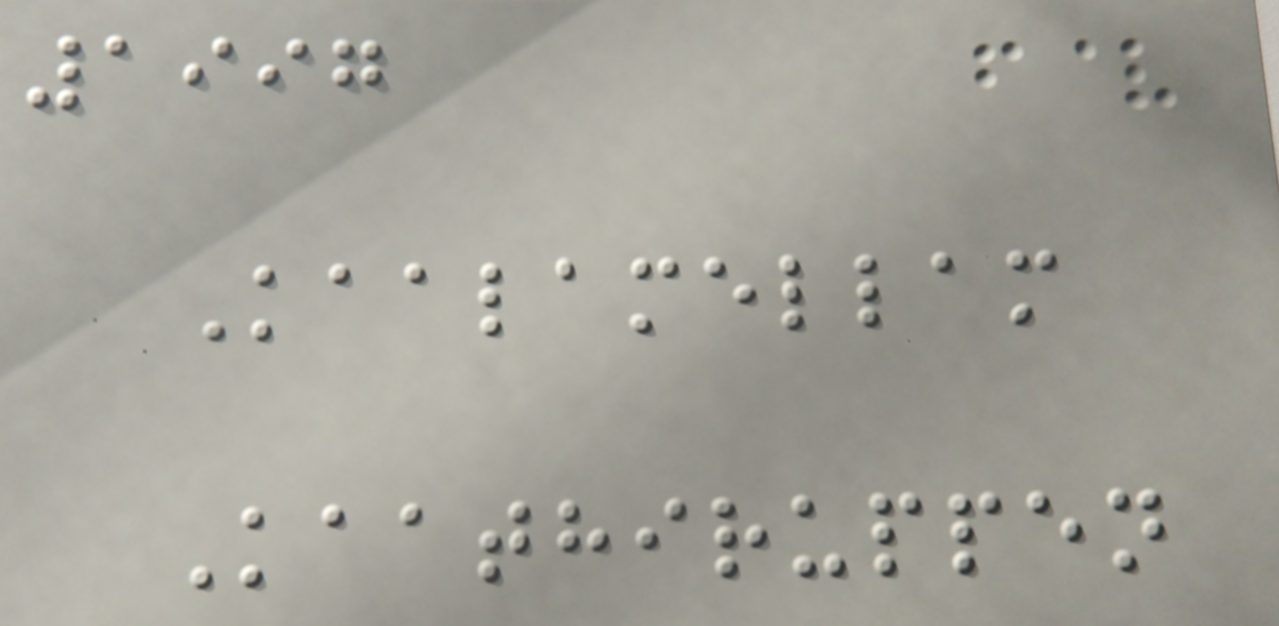1997
Kaalamellam
Kaathiruppen
